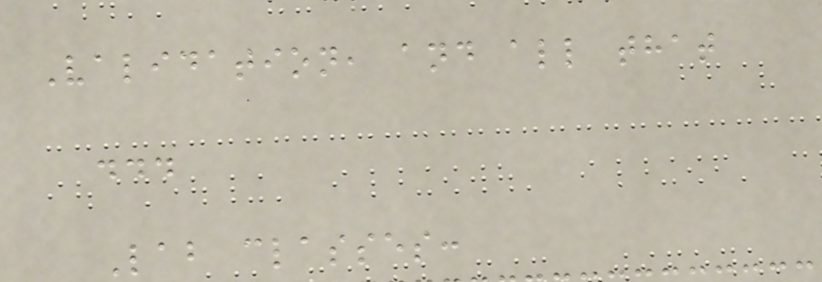Validation, and all that
...
Lab classes:
